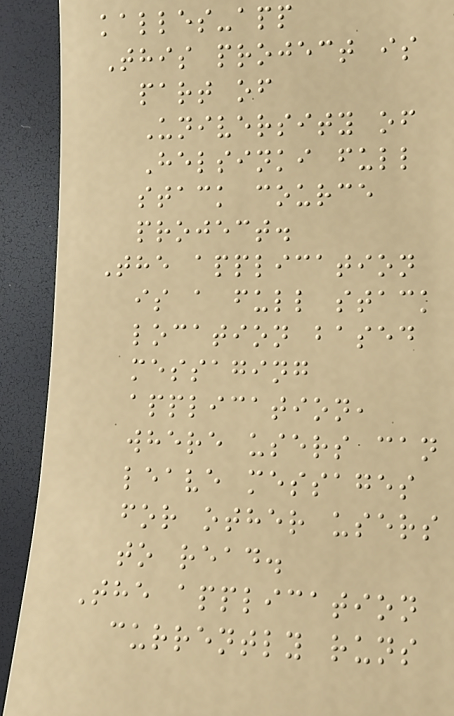kalles-app
This project is
part of
University of
Helsinki full
stack cource
project.
The application
is a full stack
location based
messaging
application,
where users can
leave messages
for other users
to read.
The application
currently runs
